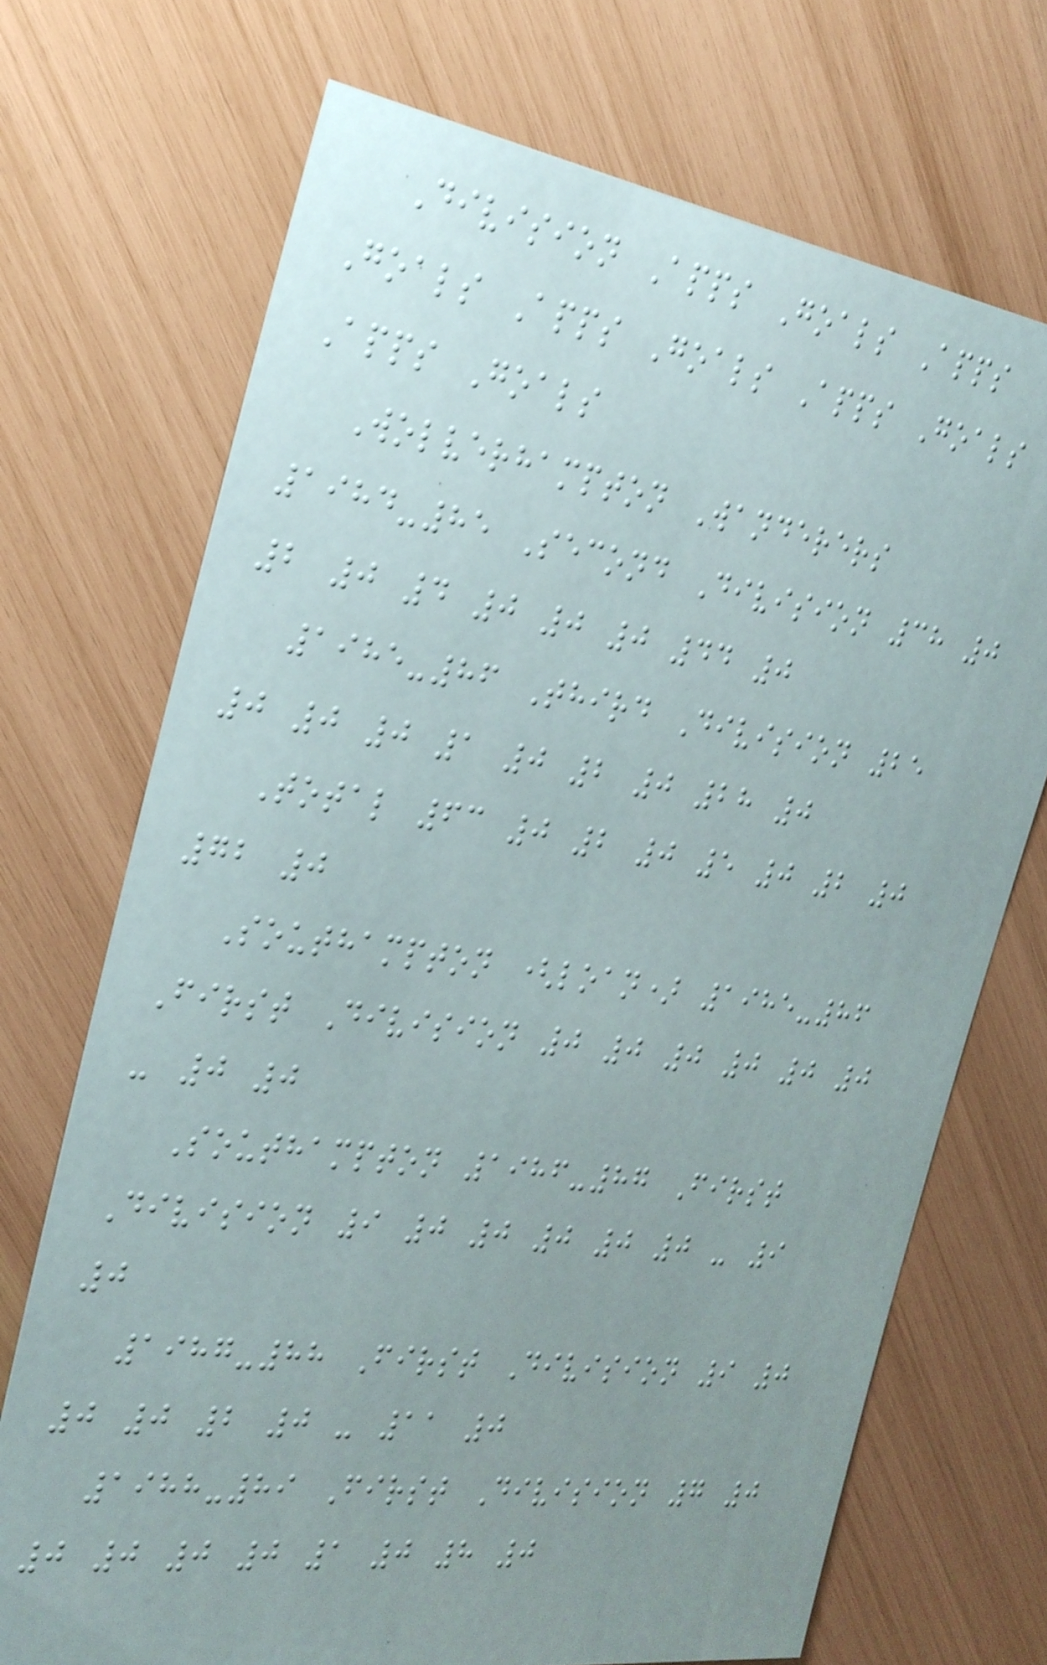Division Apps Goals Apps
Goals Apps Goals Apps Goals
Apps Goals
Wolverhampton Wanderers
1984-85 Second Division 38 0
2 0 4 0 0 0 44 0
1985-86 Third Division 25
0 0 0 1 0 2 0 28 0
Total 63 0 2 0 5 0 2 0
72 0
Southampton (loan) 1985-86
First Division 0 0 0 0 0 0
- 0 0
Southampton 1986-87 First
Division 9 0 0 0 0 0 - 9
0
1987-88 First Division 9 0
0 0 2 0 - 11 0
1988-89 First Division 7 0
0 0 0 0 1 0 8 0
